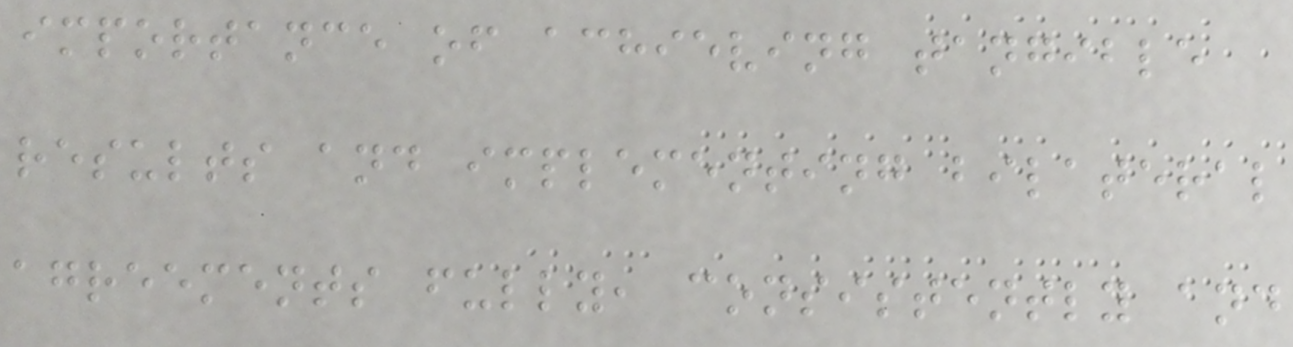importance of achieving tangible
results and implementing bilateral
agreements fully, consistently and
